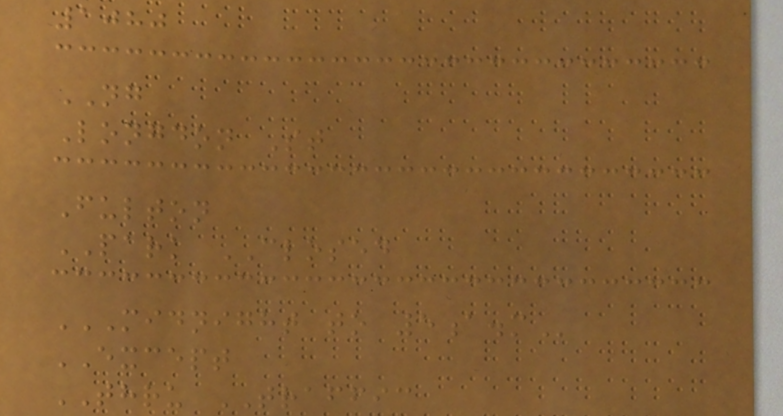1080
NG
Longdon St
Fulton
PARK CLOSED
MIDNIGHT TO 5A.M
EXCEPT
THRU TRAFFIC
